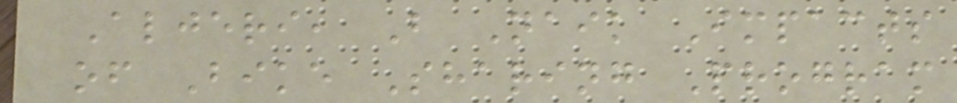Aljeri, B Naik Impacts
of Bike Sharing Program
